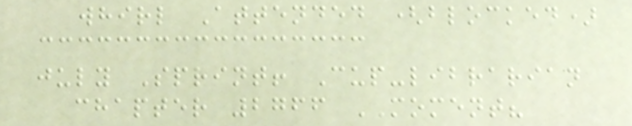whirl Attended (blocked)
july Sprint! Cup-librarian
chapter 2766 MOMENT?
